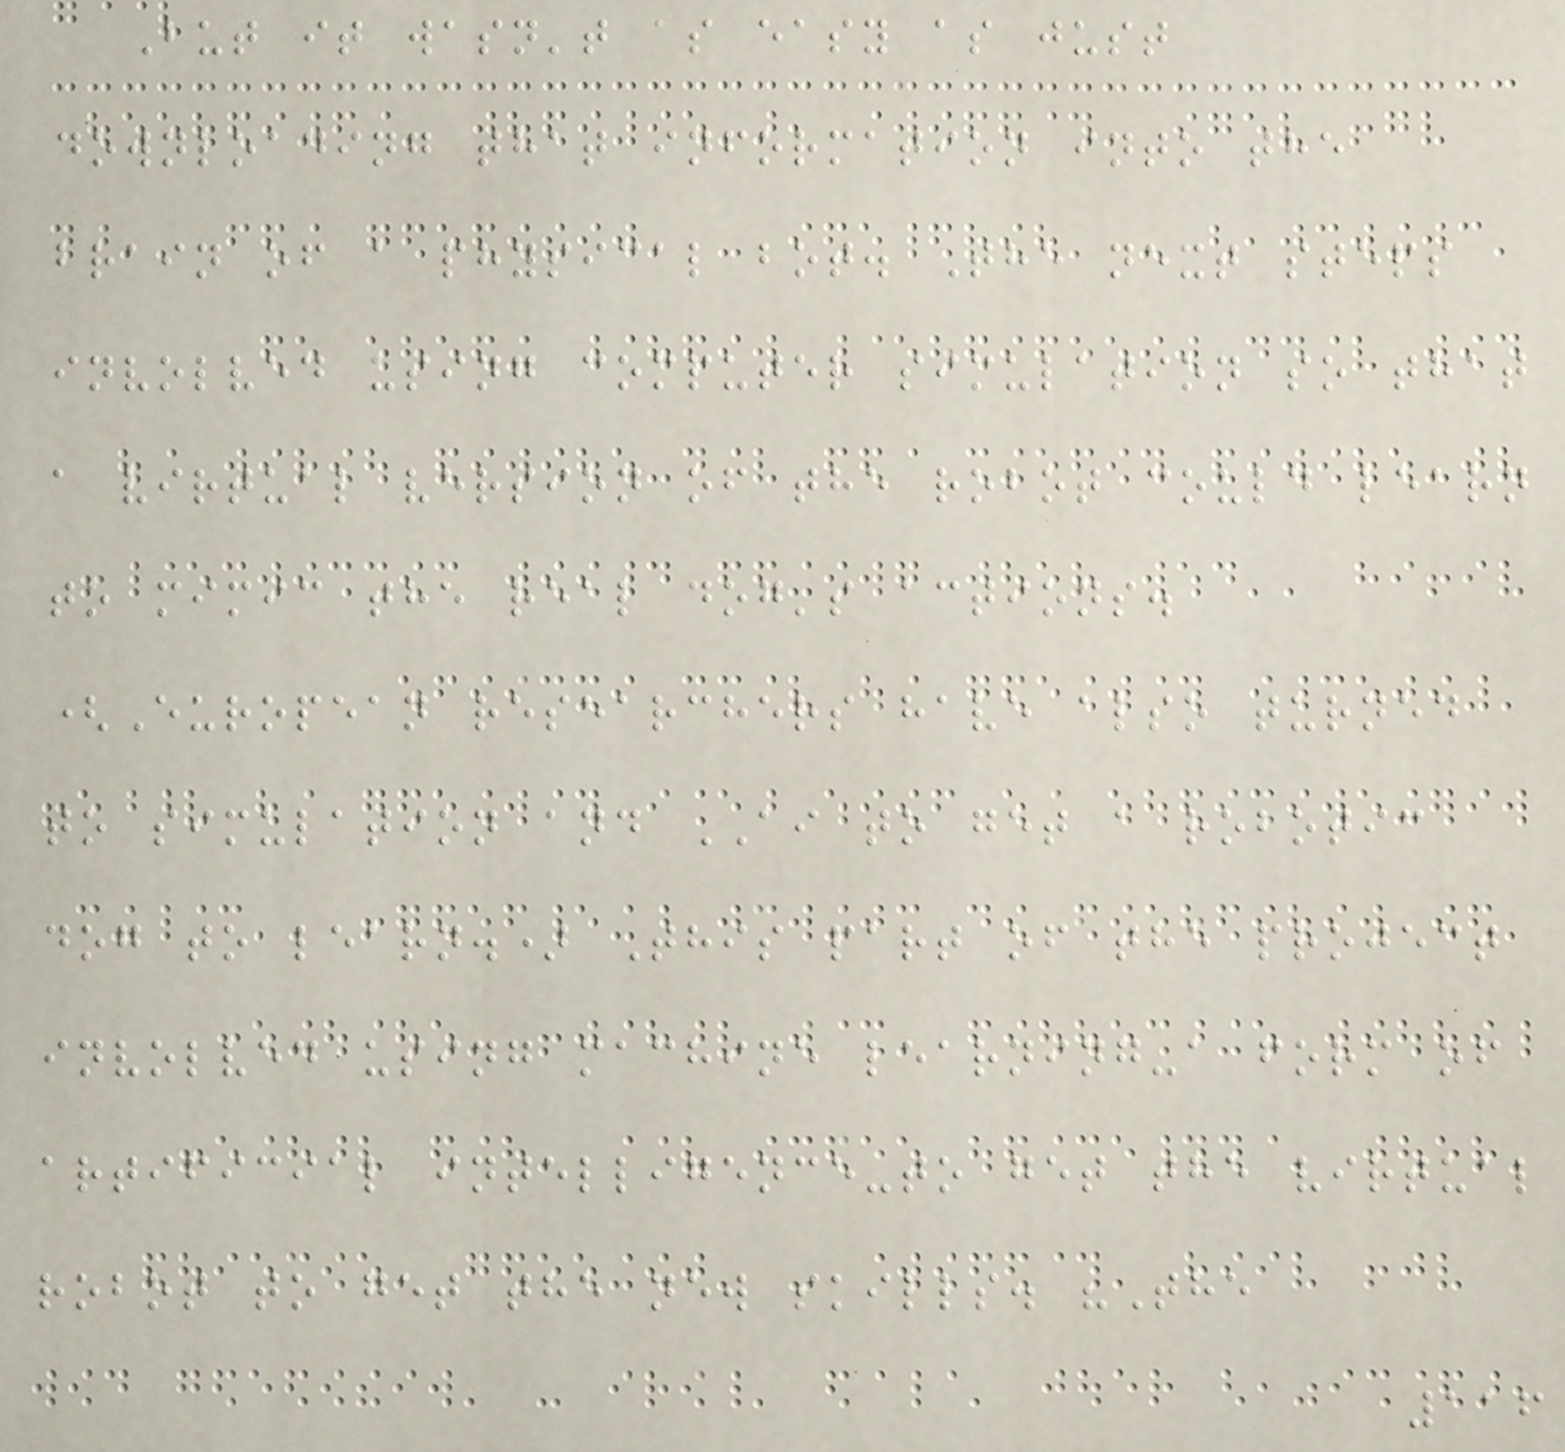But it wasn't as easy as just
downloading that information into the
brain of a physical bot. The next steps
involved using computer simulation so that
a virtual version of the robot could learn
to mimic the real dog's actions.
(European researchers have also turned
to simulation and AI to get a robotic
dog to learn.) This part of the project
involved using machine learning-a form of
artificial intelligence-to get the virtual
robot to get the new skills. "The
116
